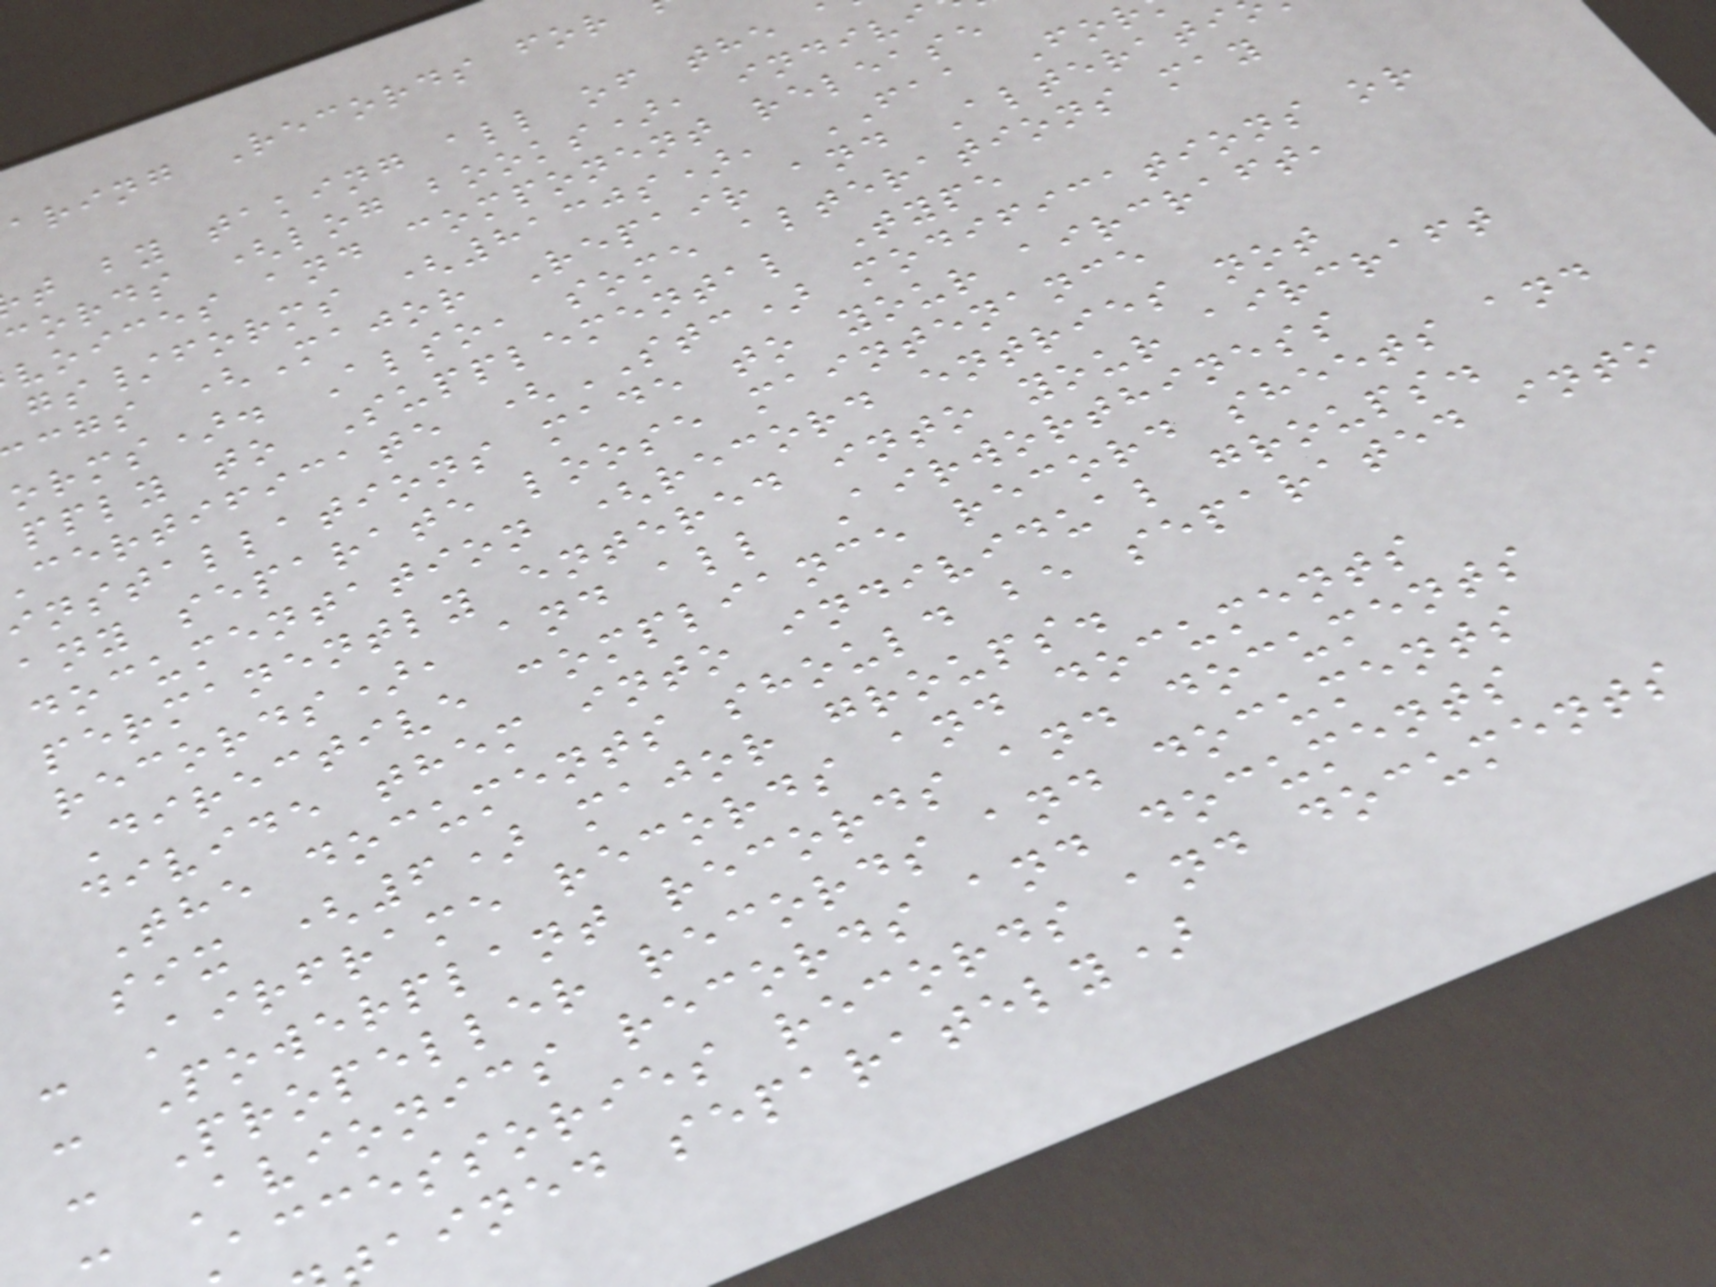aring Records for
t by taking all of the
cords (log books), indivi
voices and component release
gs/forms (8130s), FAA For
cgs (Major Repair and Alterati
orms). Also, some alterations may
pply to Supplemental Type
certificate (STC) modifications or
installations made to your aircraft,
any separate loose maintenance
documentation (record entries not
permanently entered into your aircraft
records), and all Airworthiness
Directive compliance record sheets and
divide them into individual groups.
The documents should be separated into
six (6) major groups.
- Airframe records and documents
- Powerplant records and documents
- Propeller records and documents
- Avionics records and documents
accessories records and documents
ained separately)
